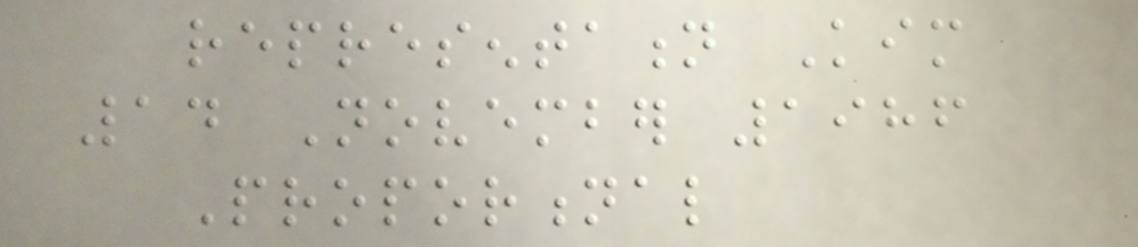representation Kim
14 November 1986
Proportional
